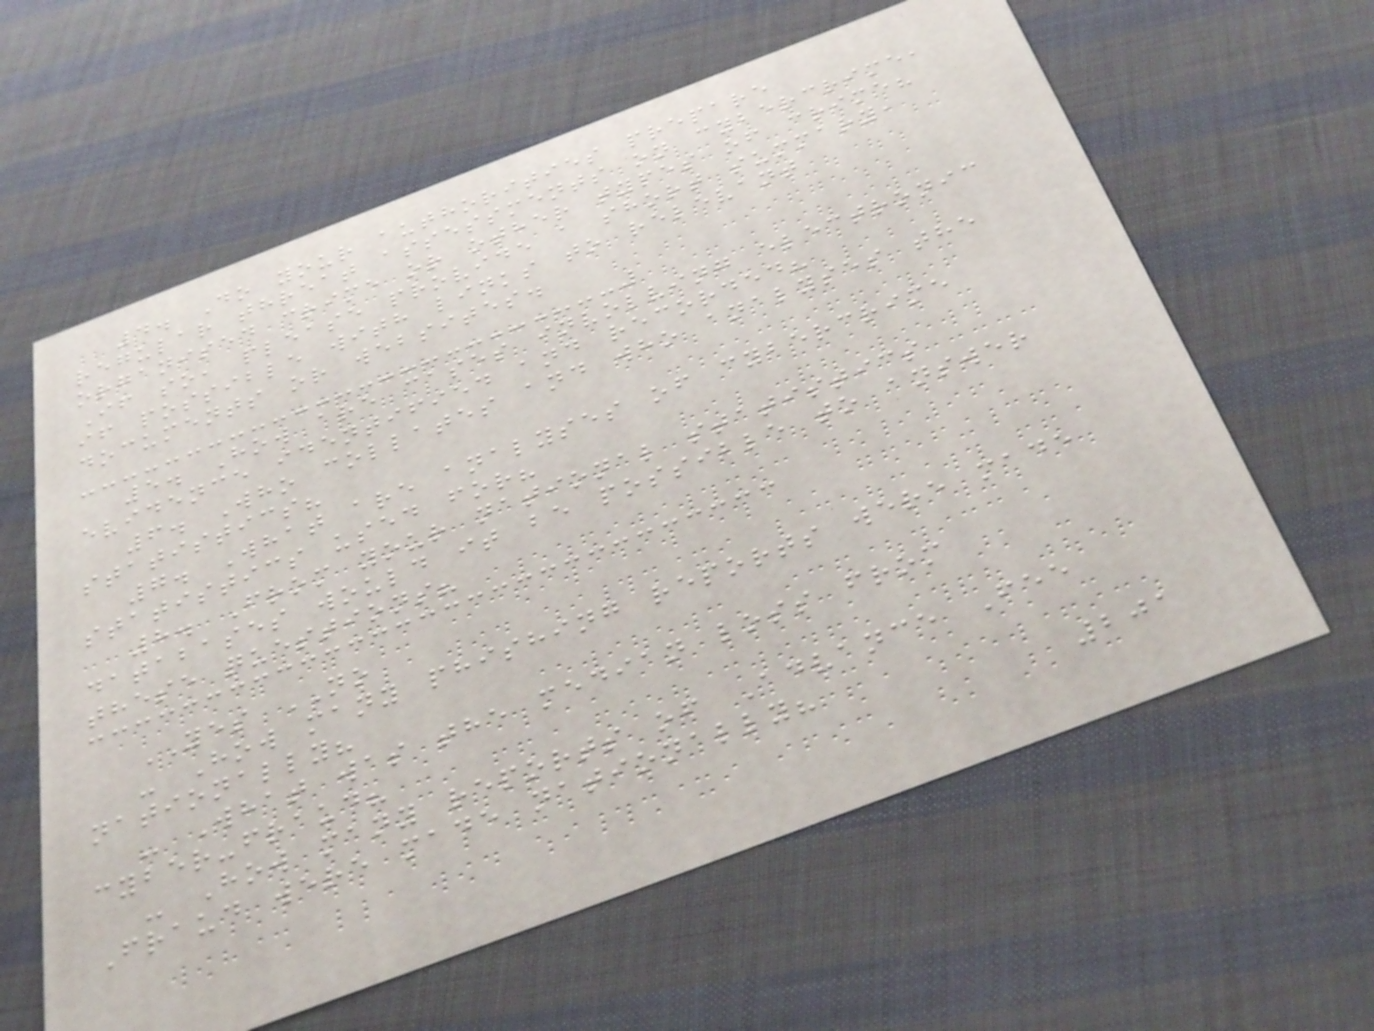4. Do your authorities prepare
regular threat assessments on cybercrime,
organised crime or other types of crime?
If so, please provide a short summary,
if possible with links to relevant
documents or websites.
5. How are cases involving electronic
evidence identified and recorded?
6. Who collates and who analyses the
statistics?
7. What are analyses of cybercrime
statistics used for?
8. From your national statistics
databases would it be possible to answer
these questions?
YES NO
- How many phishing reports were made
nationally?
- What was the median loss from
cyber-fraud?
- How many reports of Advance Fee
Fraud were made nationally?
201
